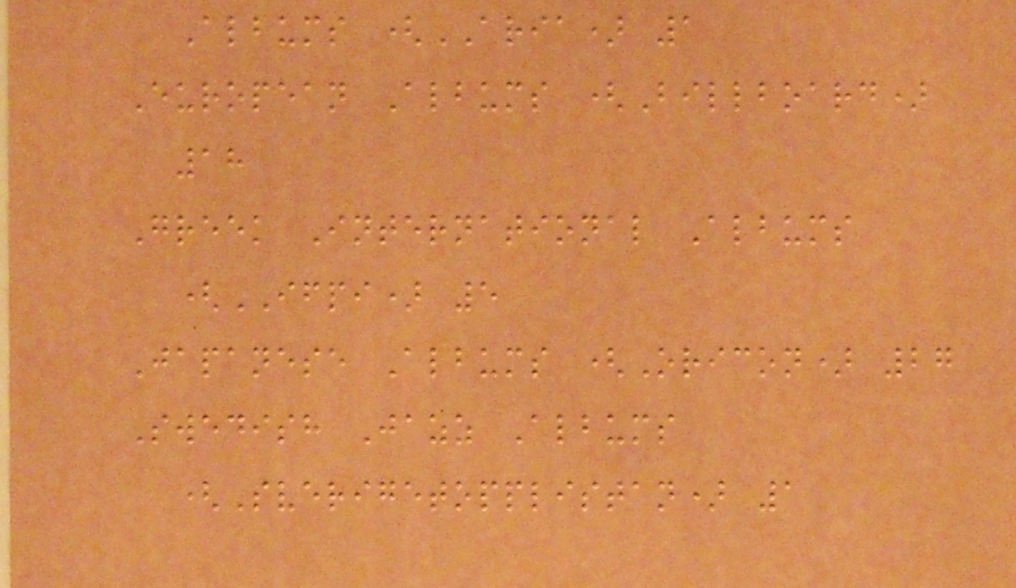Albums (ARIA) 1
European Albums (Billboard)
18
Greek International Albums
(IFPI) 5
Japanese Albums (Oricon) 27
Swedish Jazz Albums
(Sverigetopplistan) 1
